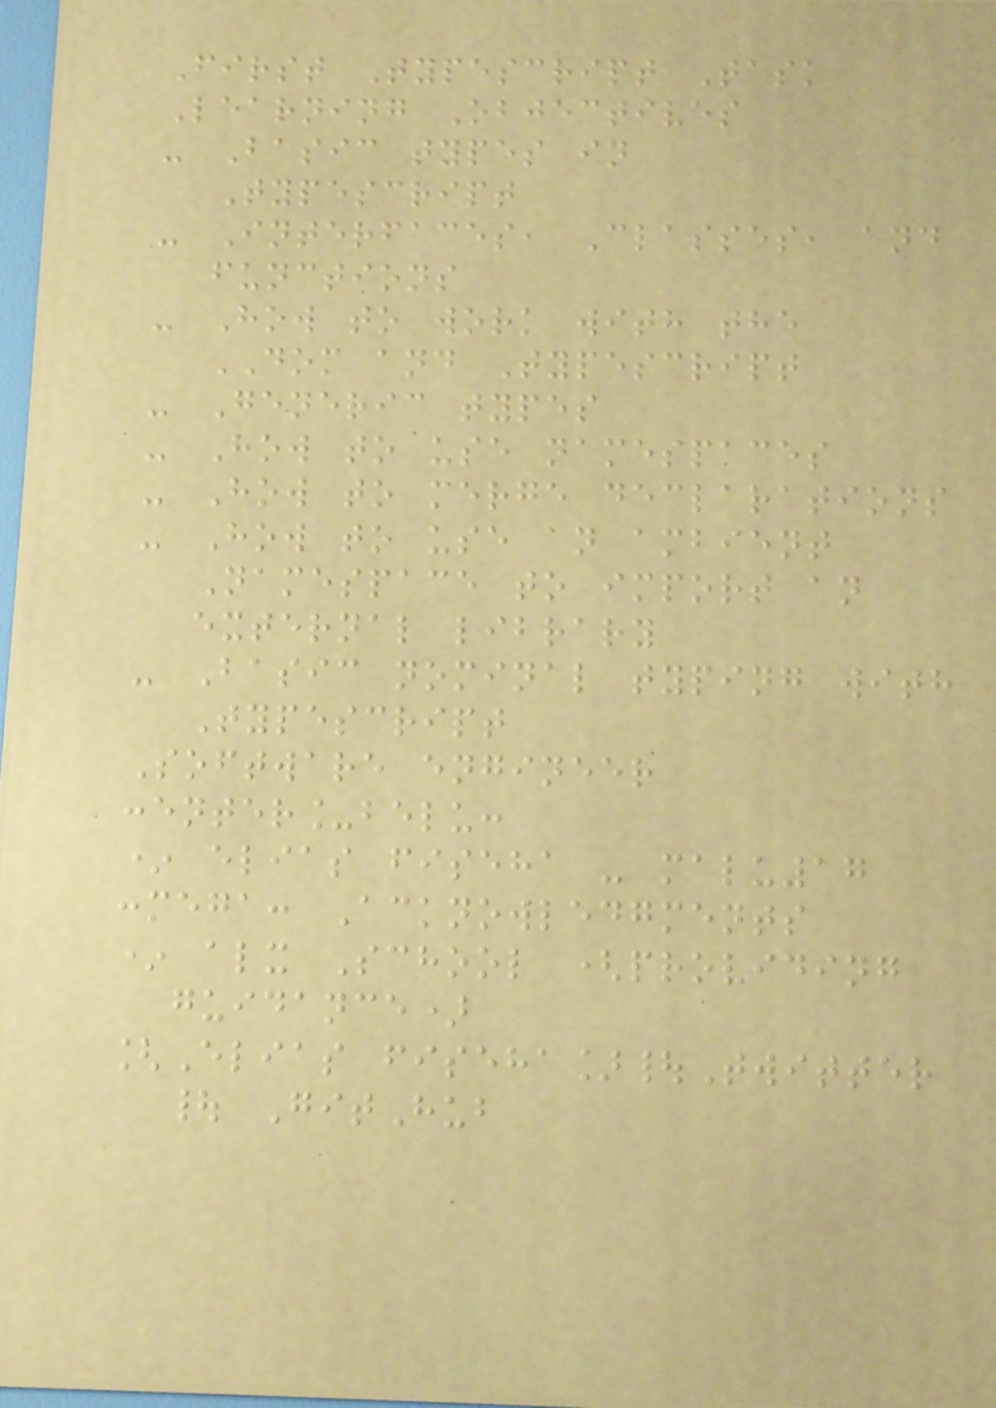First Typescript Task
Learning Objectives
- Basic types in
Typescript
- Interfaces, Classes, and
functions
- How to work with the
DOM and Typescript
- Generic types
- How to use namespaces
- How to merge declarations
- How to use an ambient
Namespace to import an
external library
- Basic nominal typing with
Typescript
Software engineer
:enter_belu:
* elias fiseha - malu17
:mega: Acknowledgments
* alx School (providing
guidance)
[Elias fiseha]|Twitter
| GitHub
